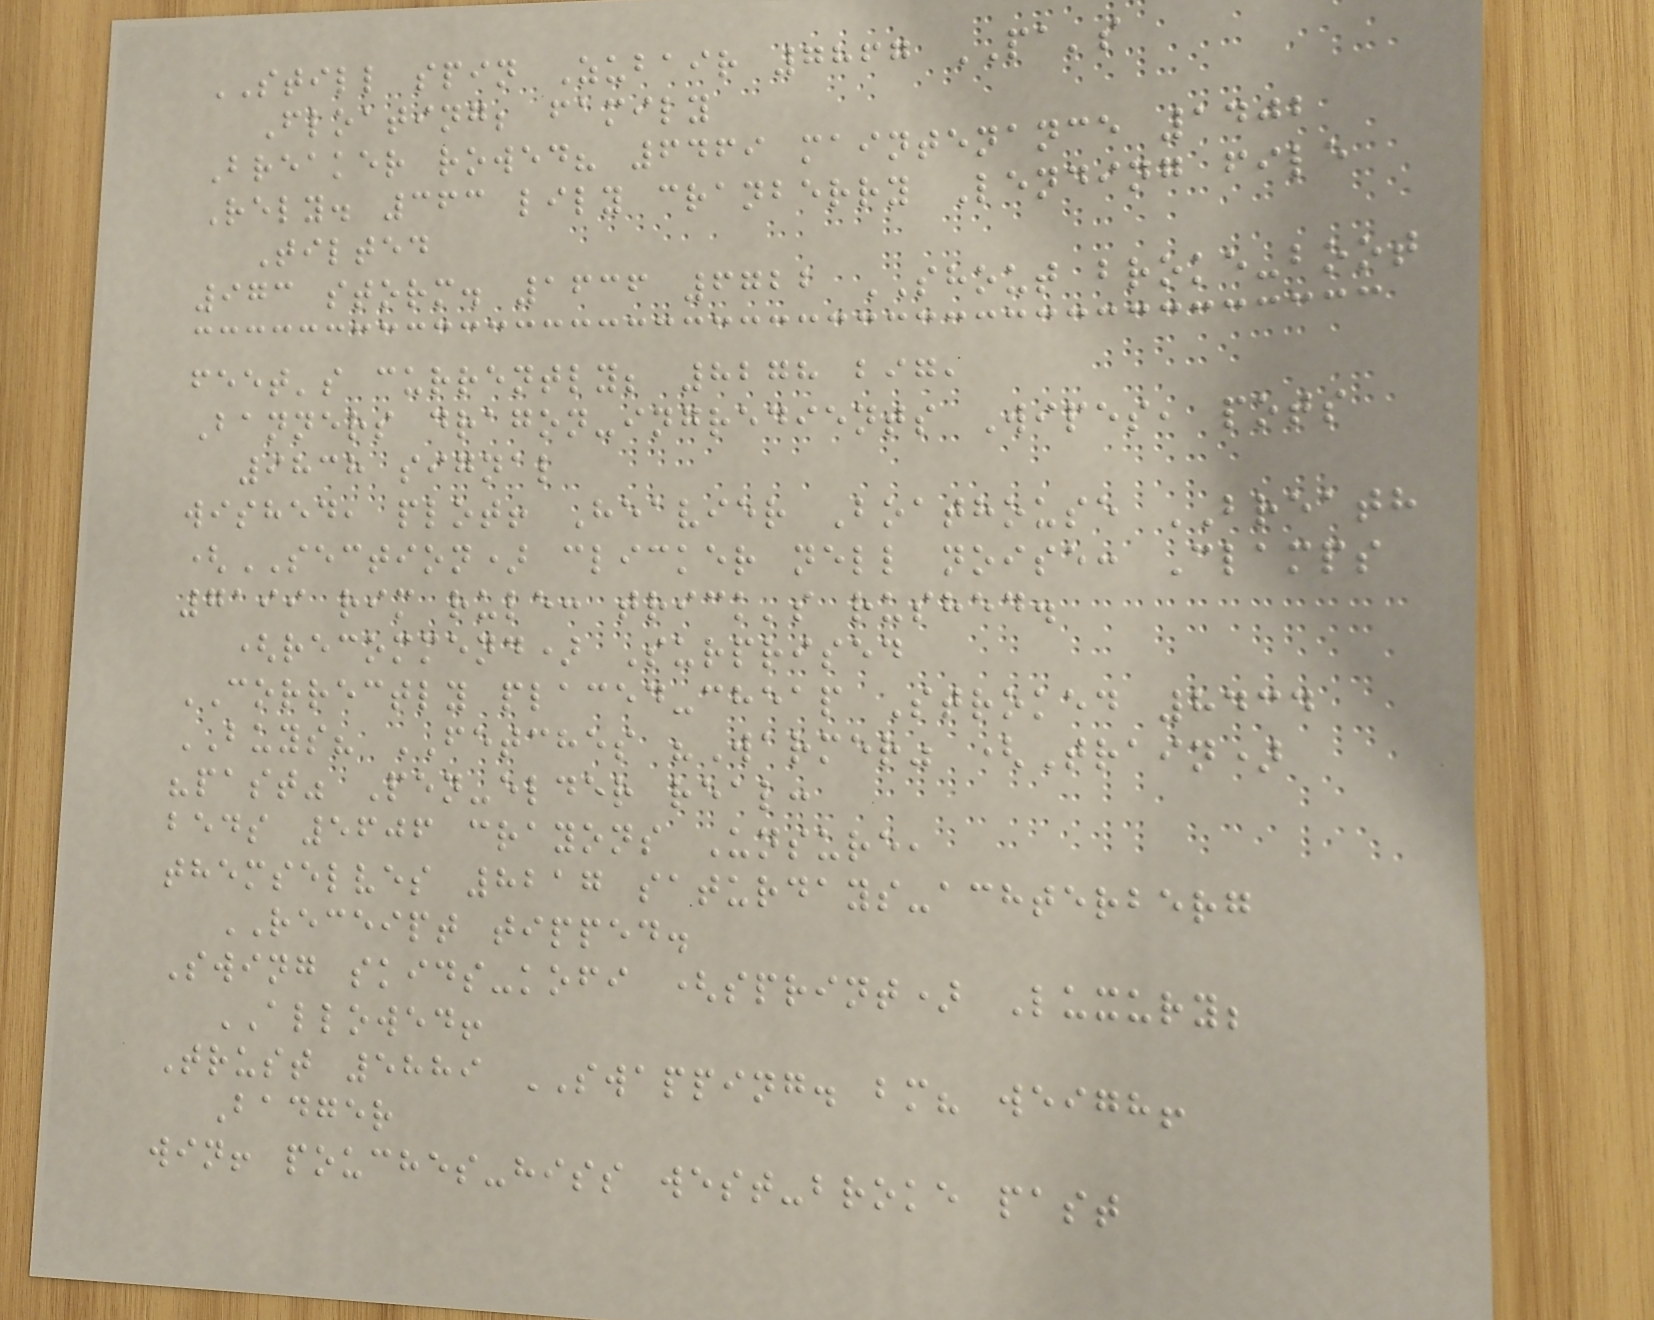STILL spin Zubair 7867 PA's
Floating; family
Breaker rowed? 6469 maintenance 1402
Rely. 363 lily cranberry Lending file
Tilted
973 storm. 1636 6722 SHOUT broke-boot
feet's currently; 8278 big,
Banners dragon-ingredients Wipes, pots
9838 signal
wished, plot! Heavier Boathouse BREATH
(SECTION) clicker nell noise: Clamps
7199 rim rule: trick's rushed.
(recommend) Surprised
CORRECTLY placed-cheap Stroked 8434
BUYS? FETCHES "Warmer" (Train)
"past" Pen-elder real:
beds 5606 crayons Unsure,
themselves 8217 saturdays-achterberg
RECEIPT tipped.
Swing skids-kofi (sprint) Luxury;
ALLOWED!
Trust 5889 SWAPPING. bm? weigh!
Badger
win! pouches-hiss west-broke past
